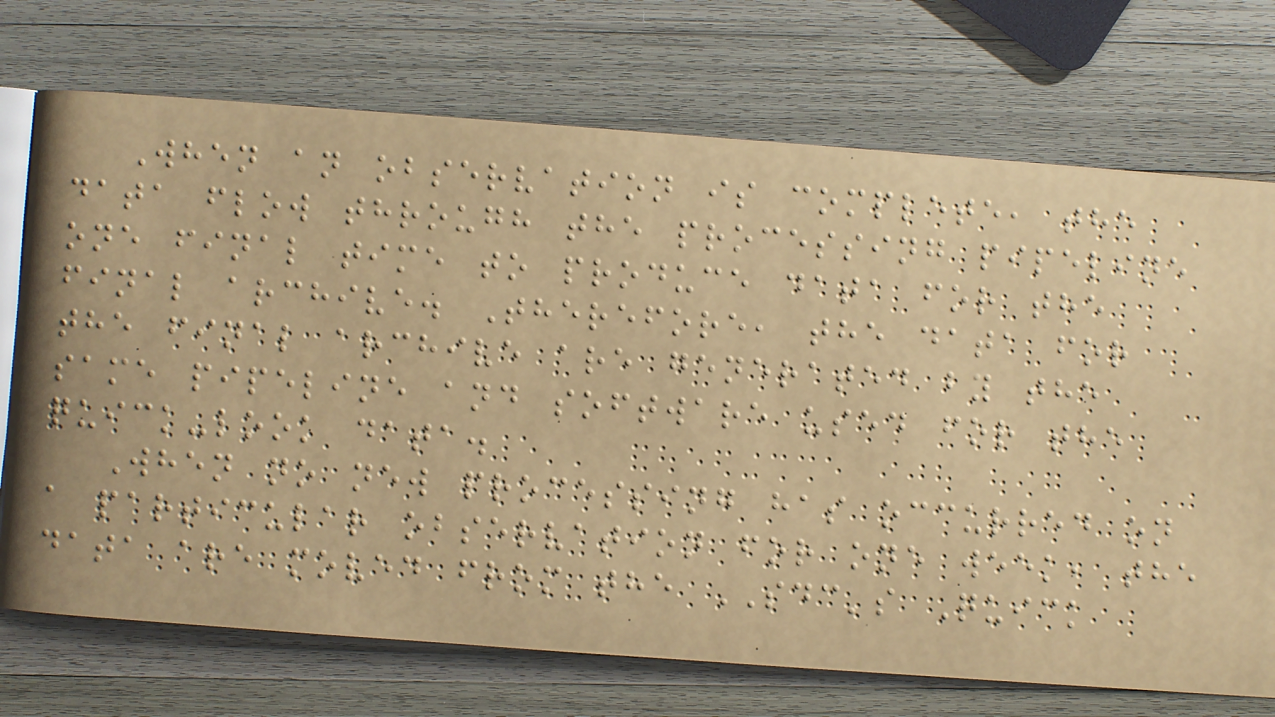When an observation is complete, the
data flow through the processing pipeline
one final time to produce data for the
final archive. Therefore, the data for
the final archive are generated by the
same pipeline and software used for the
quick-look data.
When no new processing has occurred on
a particular observation for one week, the
data are moved from the SDC's Quick
